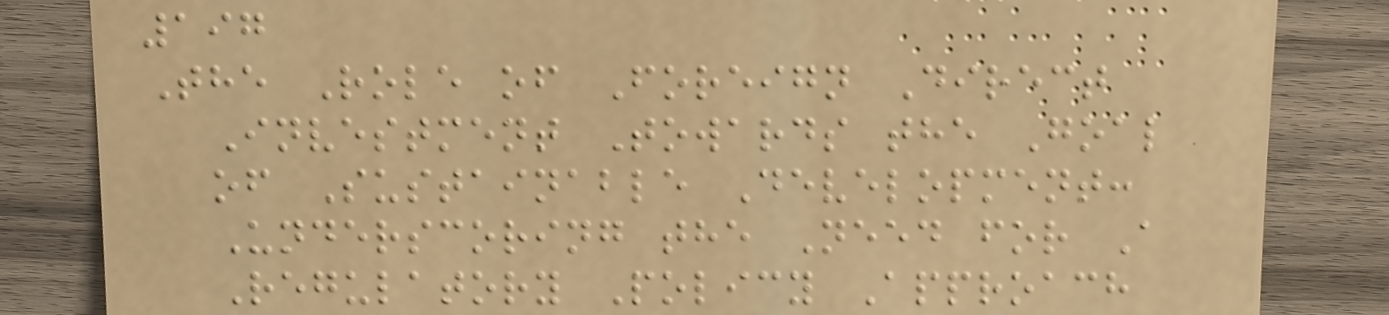197
The Role of Foreign Direct
Investment Towards the Goal
of Sustainable Development:
Underscoring the Need for A
Regulatory Policy Approach
